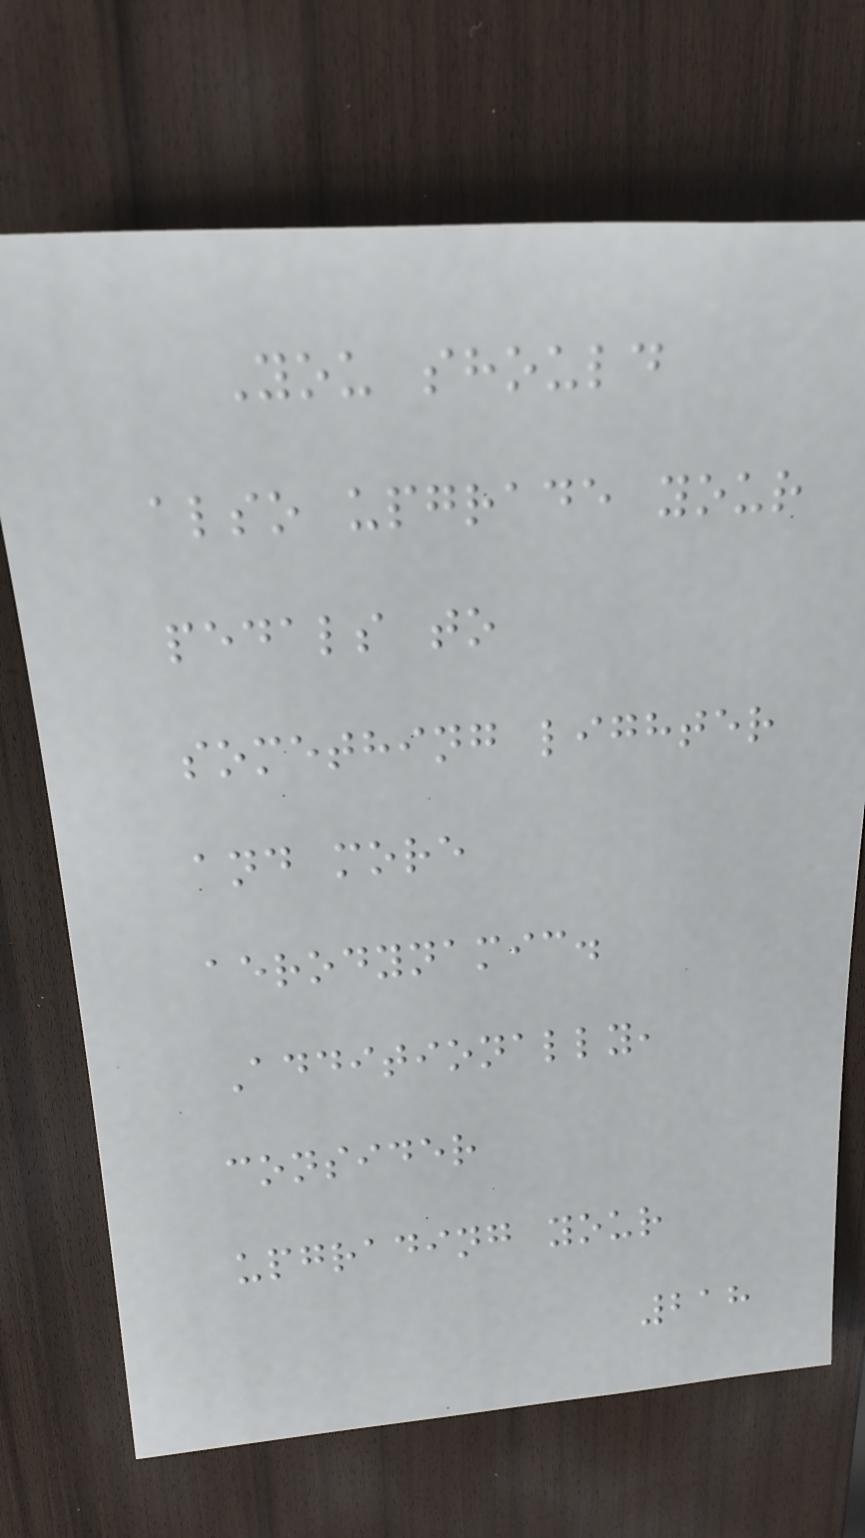You should
also upgrade your
pedals to
something lighter
and more
aerodynamic.
Additionally,
consider
upgrading your
218
